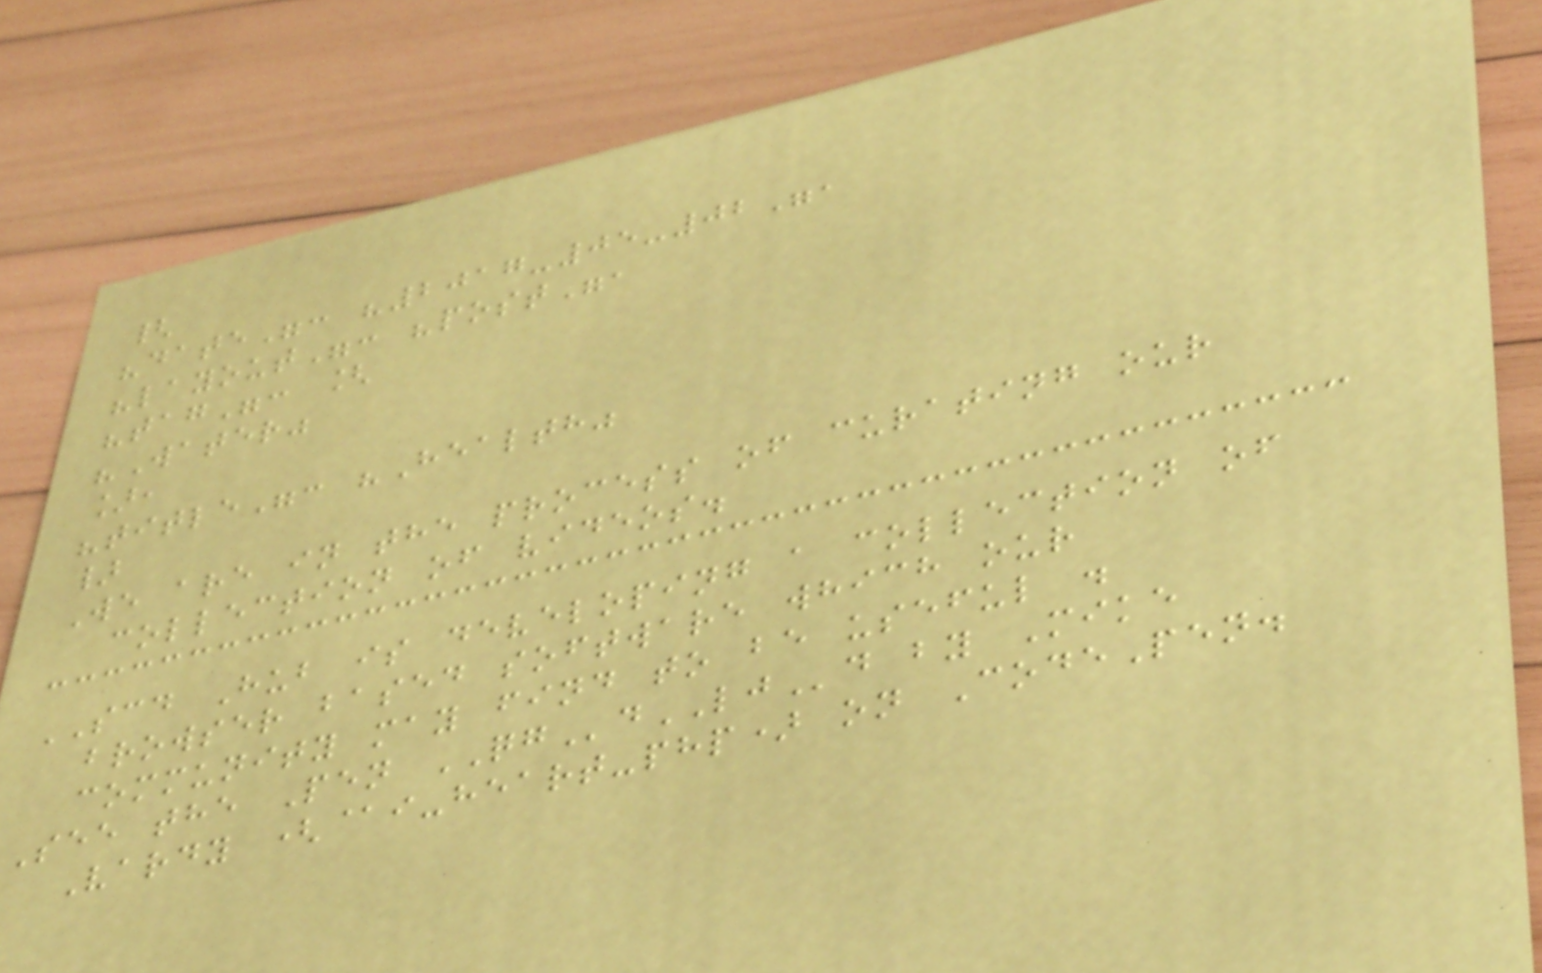{
"date": "2017-05-02",
"layout": "post",
"tag": [
"Water"
],
"title": "Health"
}
We are in the process of curating our
collection of videos.
SCD Hub is developing a collection of
browser based software which our
community may find to be useful .
See the Pen QGdLJd by Mike
Vardy (@i-heart-php) on CodePen.
